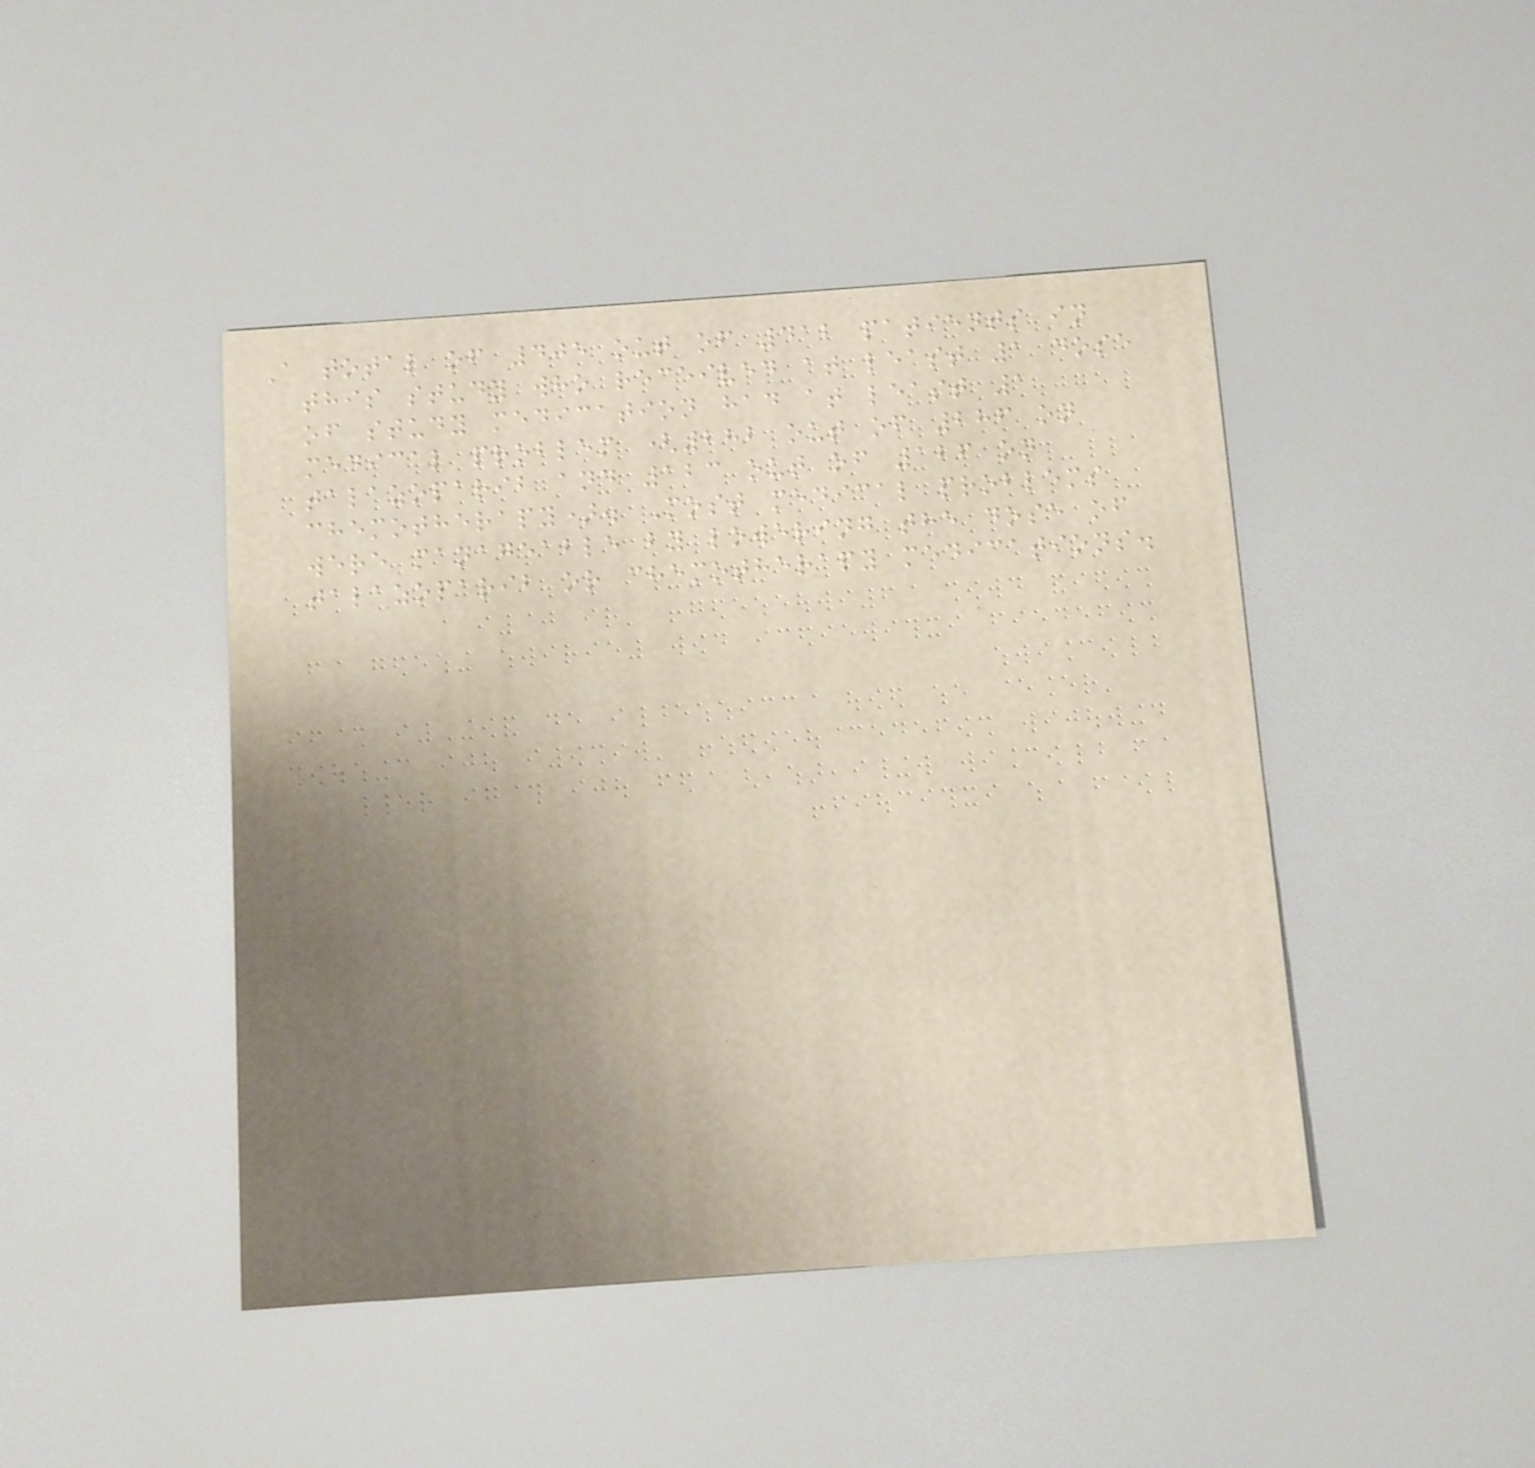A total of 405 out of 412 patients in
this study who received at least 1 dose
of study medication had at least 1
medical problem (282 out of 286 on
talazoparib and 123 out of 126 on
chemotherapy). Most medical problems
were manageable by lowering the dose of
talazoparib or chemotherapy medications.
